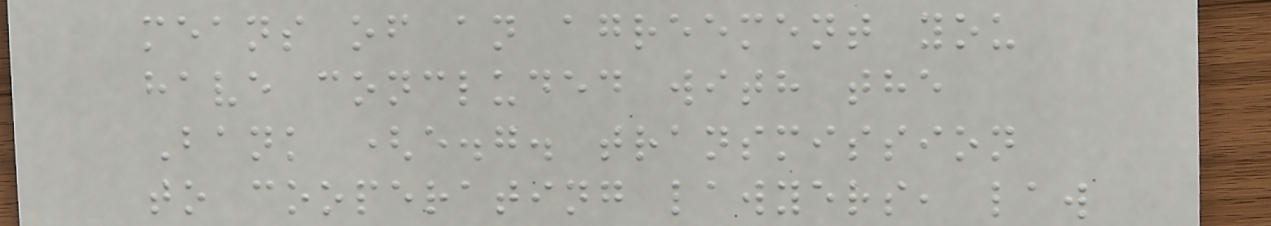means of an agreement you
have concluded with the
Bank (e.g. transmission
to cooperating lawyers, law
